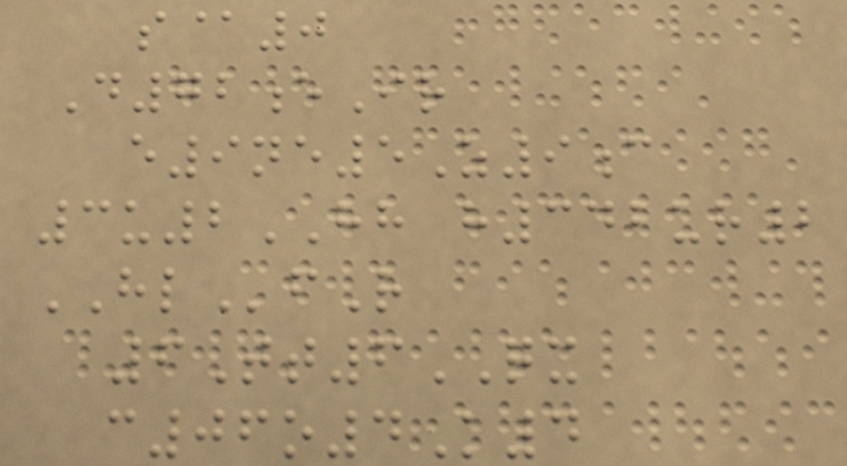s@0
D72eIr
e9ne5Z9c
3u2HH h342ur2
HLfR
6Tt6QX
c06o4K4
